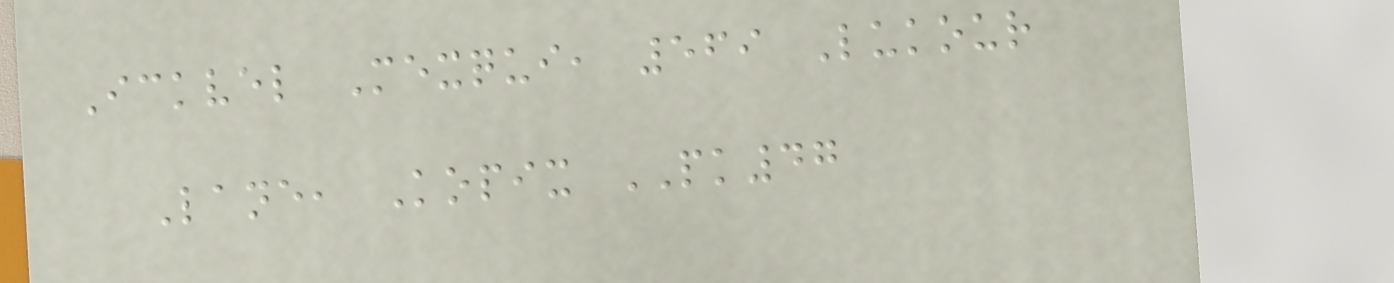Ickvel Mexqui, 569 Lukour
Lane, Kopix PK47
